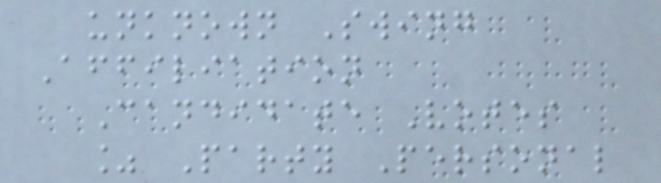unknown Swing
Affiliation
Candidate Votes
% Party Personal
